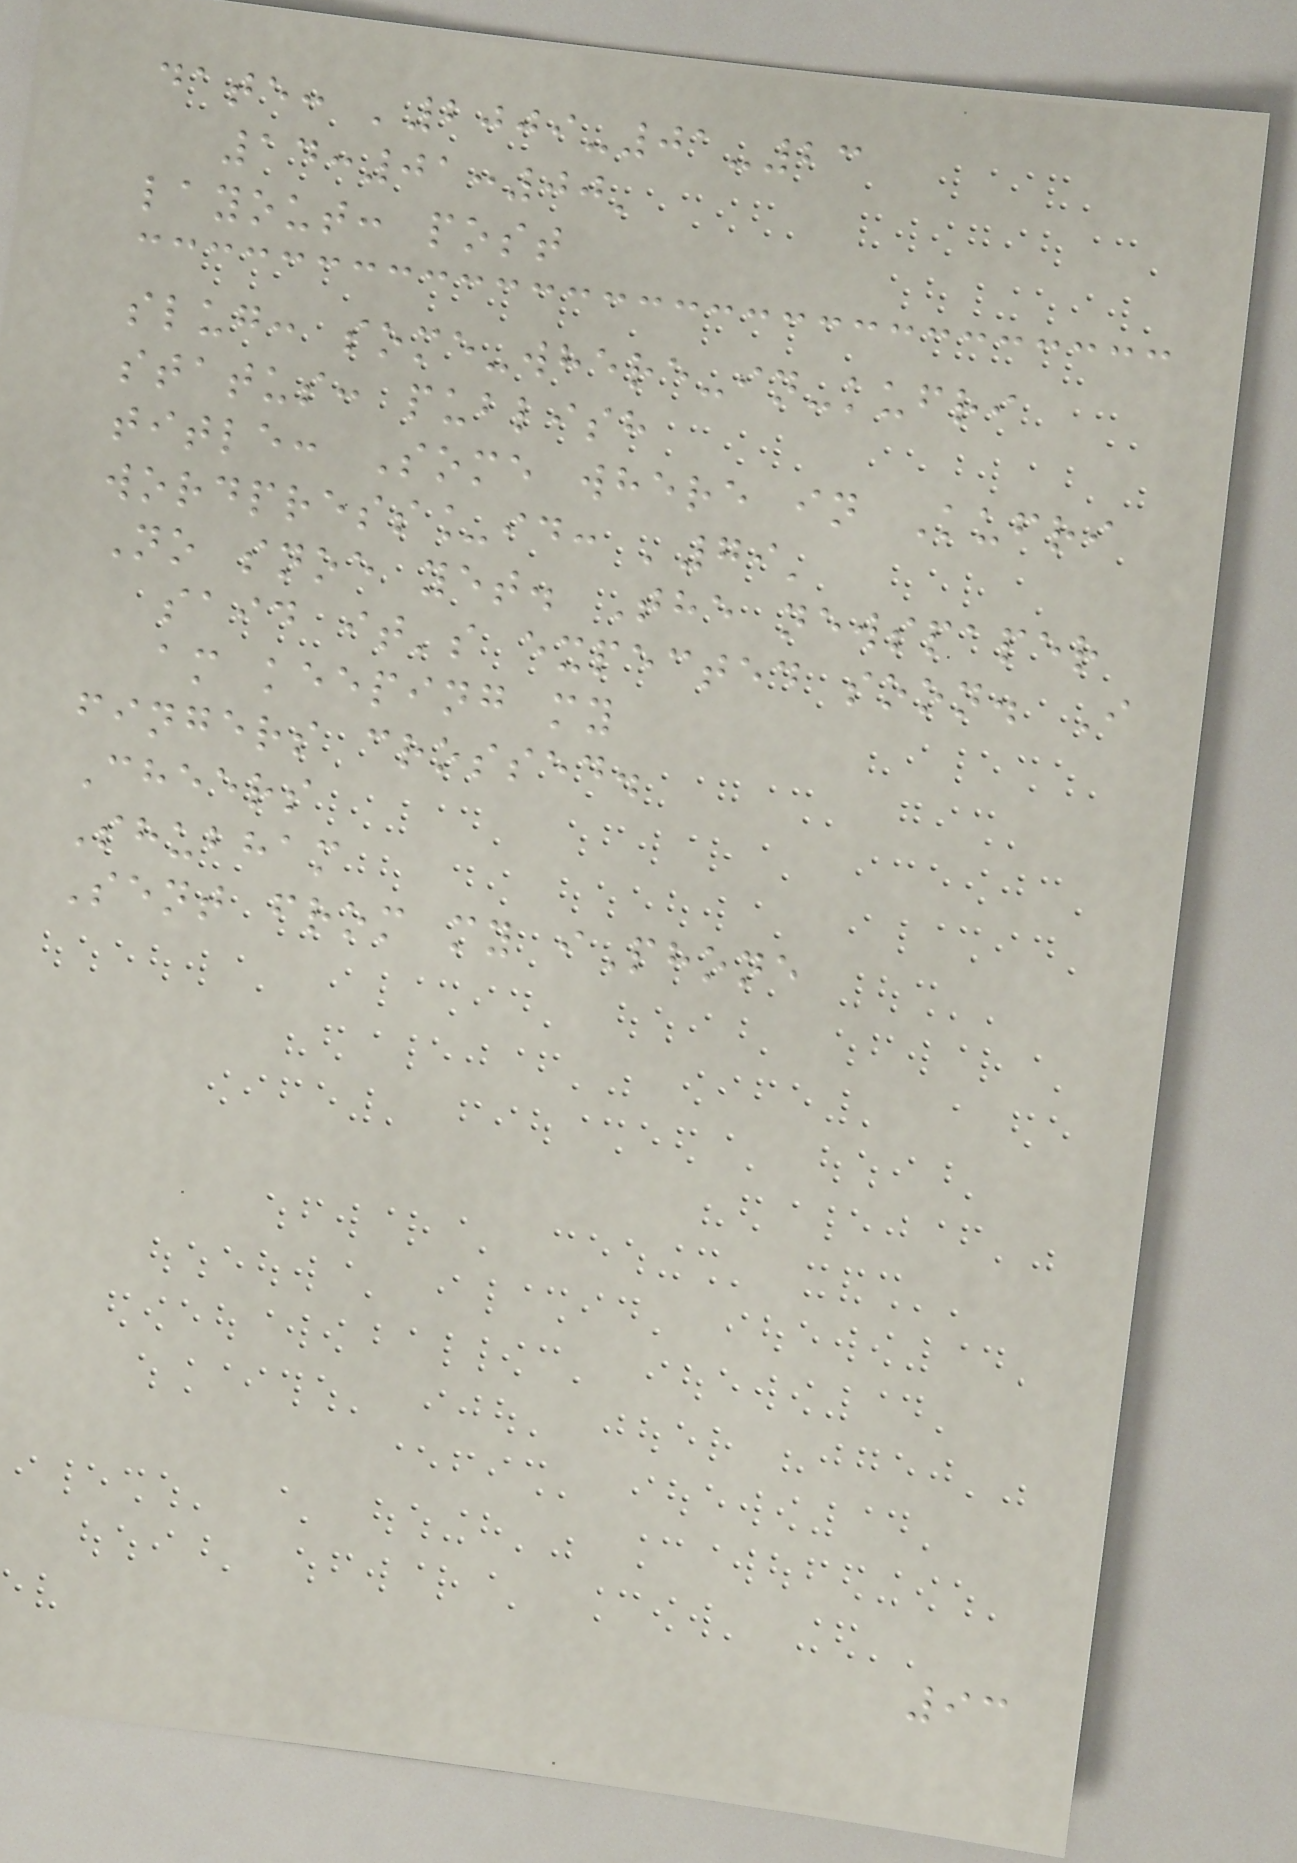date: '2009-01-23
14:01:00'
layout: post
slug: some-where-in-kufri
status: publish
title: Some where in Kufri
wordpress_id: '79'
No snoe yet. The newspaper
said it's expected soon. I
am keeping my
fingers crossed.
Cheers
Shubham
Sent from my iPhone
93
